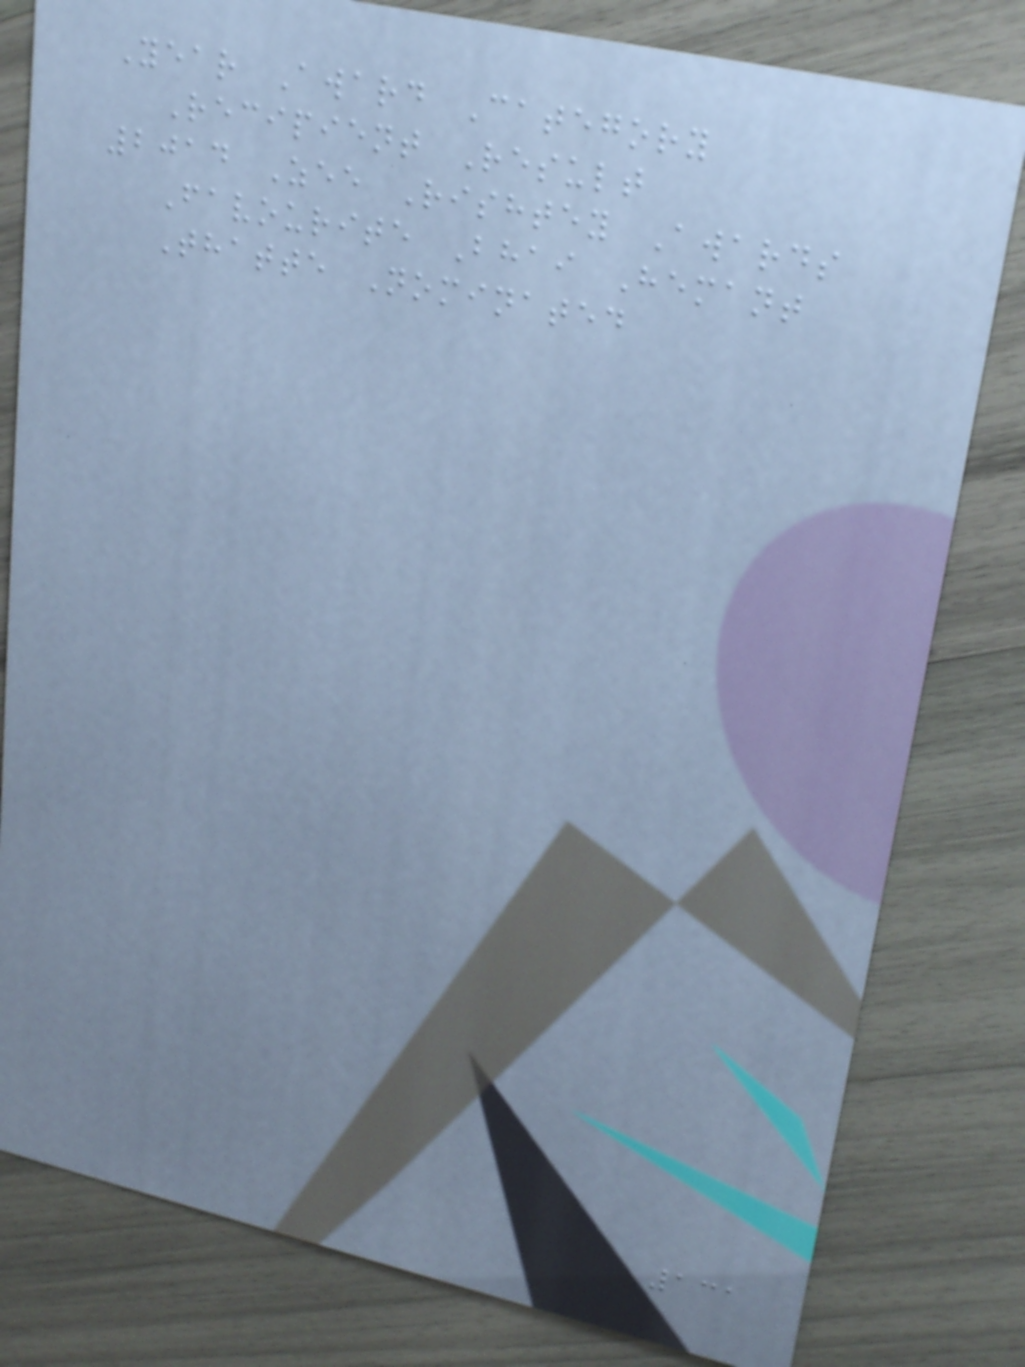Year Award Category
Recipient Result
2014 Zee Rishtey Awards
Favourite Bhai Hemant
Thatte Nominated
131
